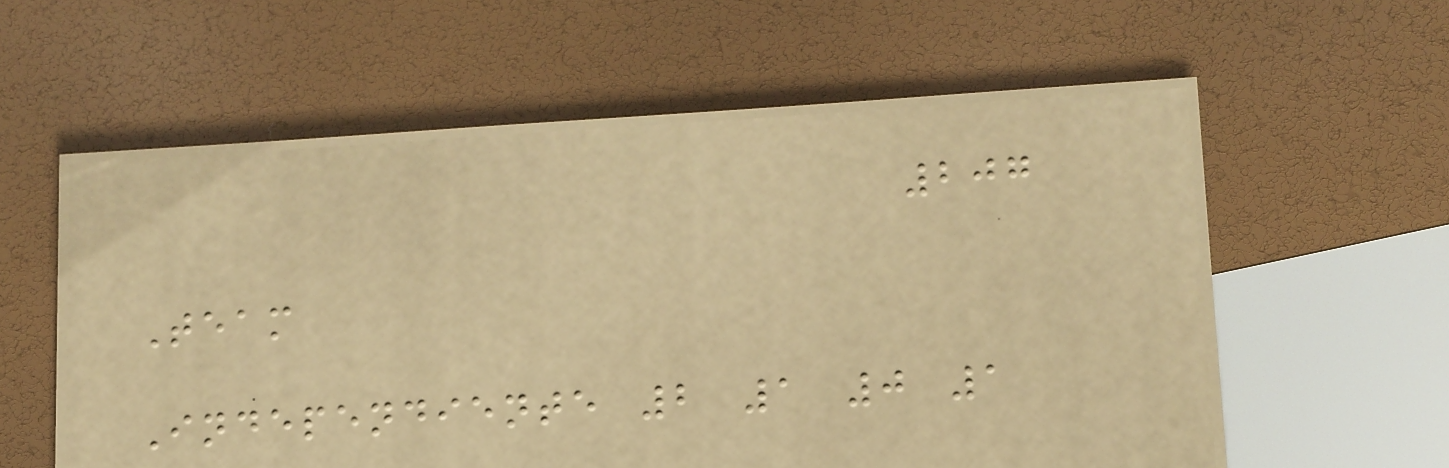207
Team
Independiente 2 1 0 1
